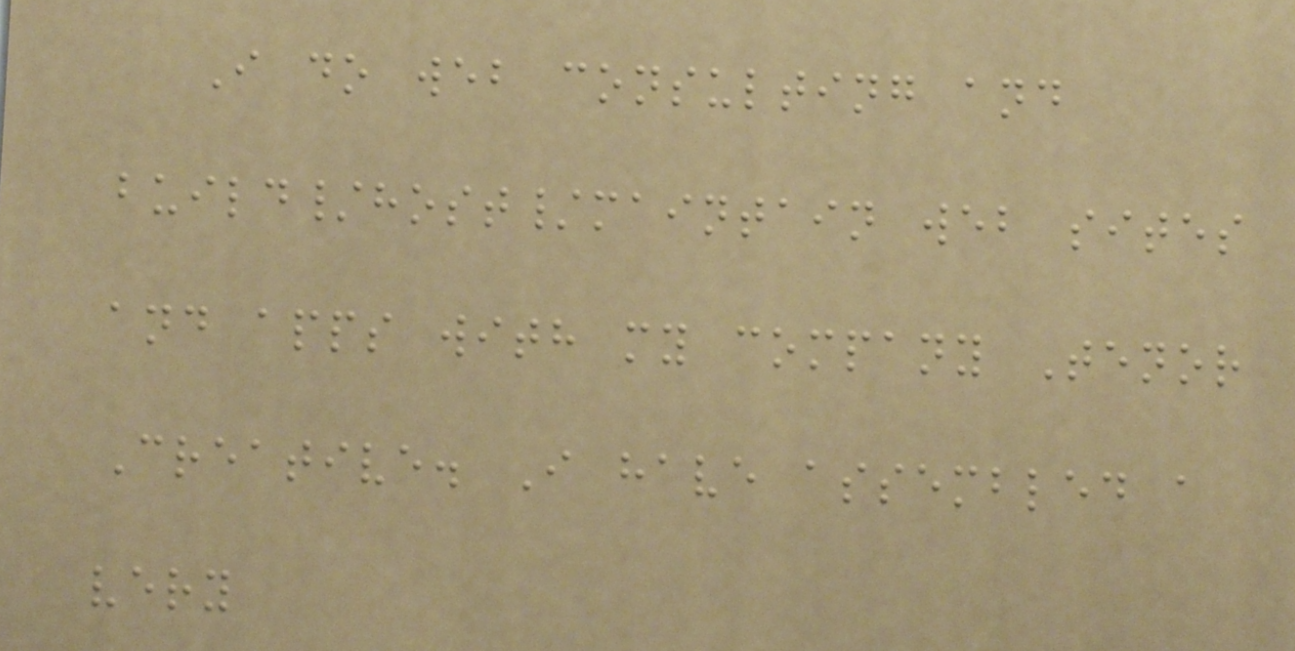I do web consulting and
build/host/maintain web sites
and apps with my company Tenor
Creative. I have assembled a
very
